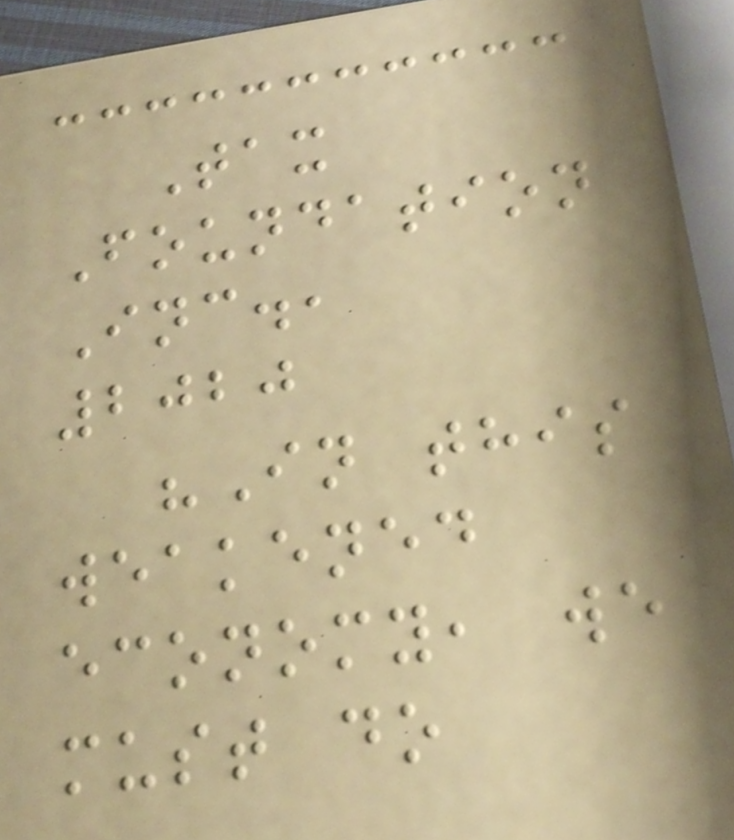Tax
Foundation
Inc.,
2020
"In this
weakened
economy, we
must do
